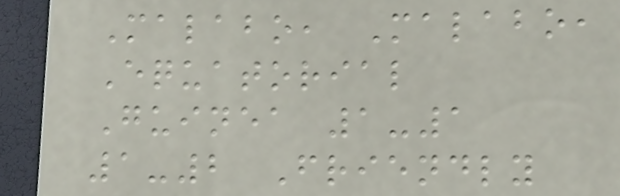Malabo, Malabo,
Equatorial
Guinea 1-1
1-2 Friendly
